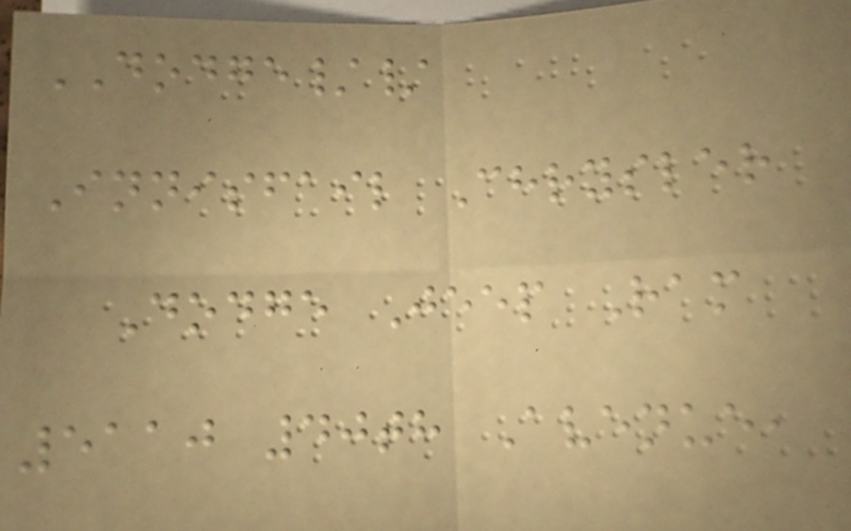DODGE//
Innisfail Chrysler
Dodge Jeep Ram
5110 40th Avenue,
